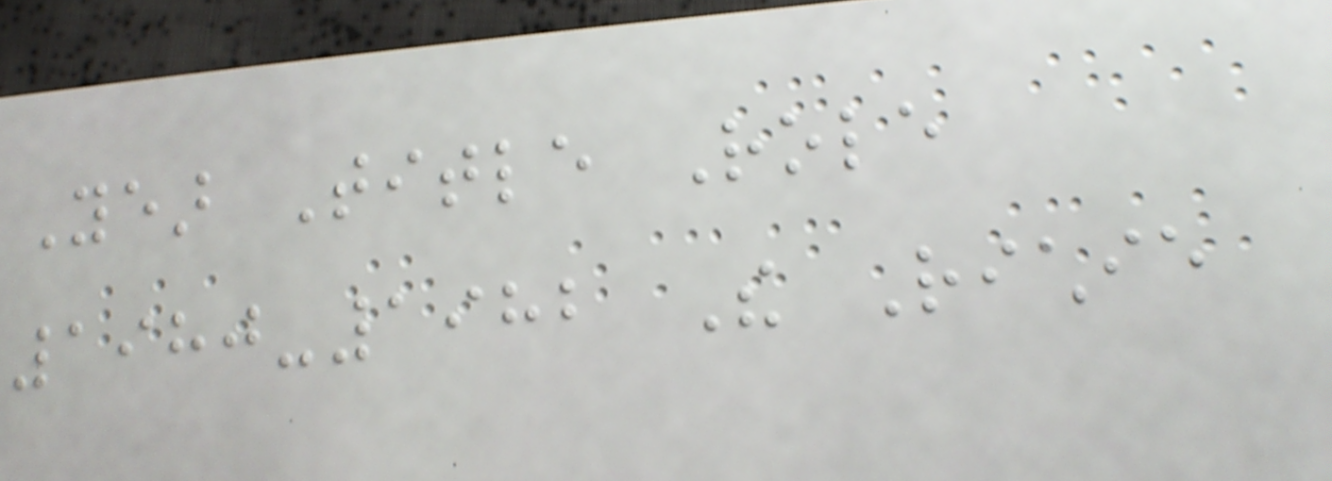Year Title Role
1980-1982 The Richie
